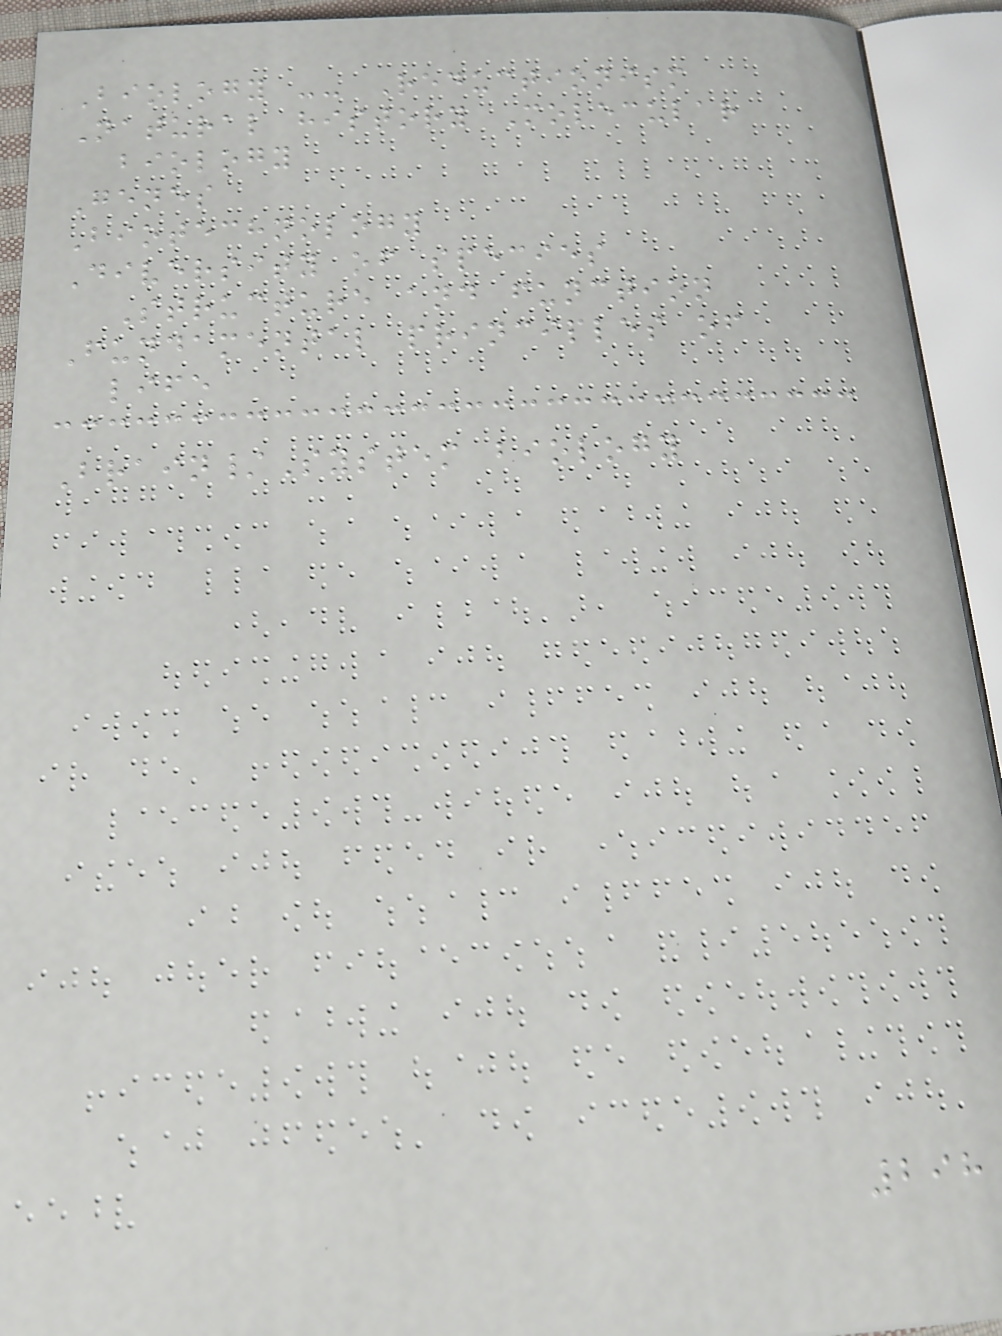Biology -- Reductionism
Natural history Molecular
biology
Genes
Biotechnology
Diversity of species
Structure and function
Fundamental principles of
life
Brain/System biology
298
